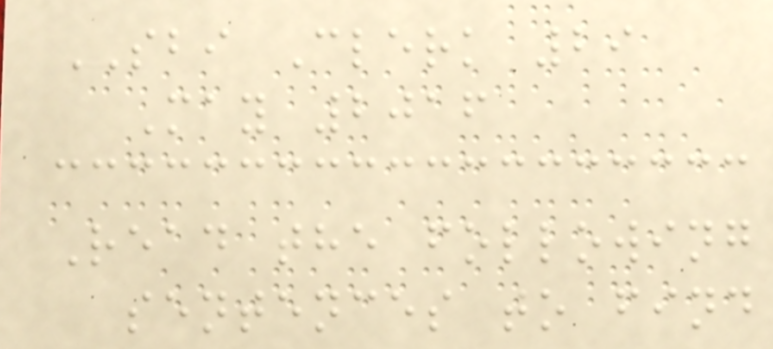SBI Clerk 29
May 2016
Read the following
sentences to find
